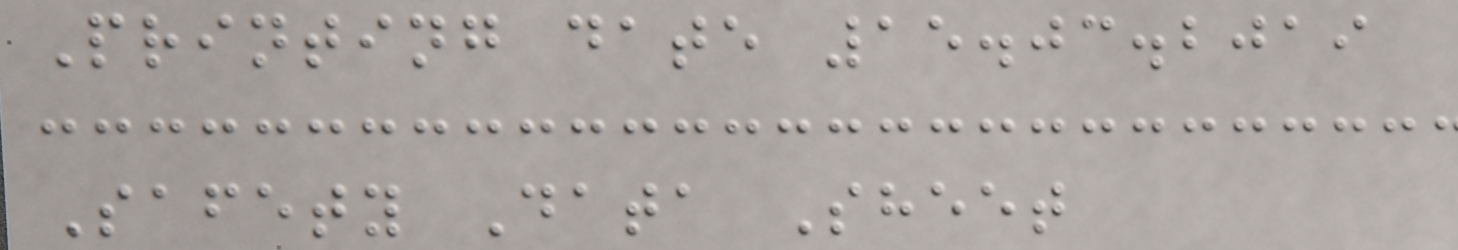Printing date 15.03.2019
Safety Data Sheet
